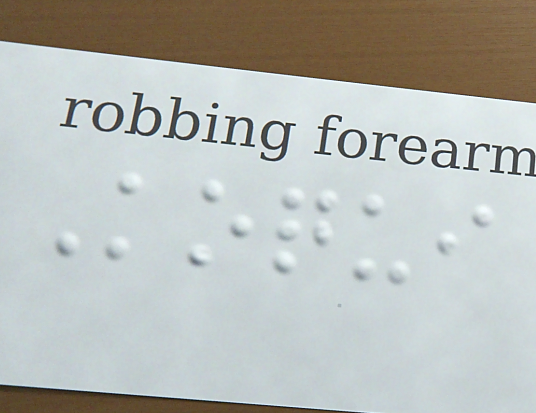Koqui
